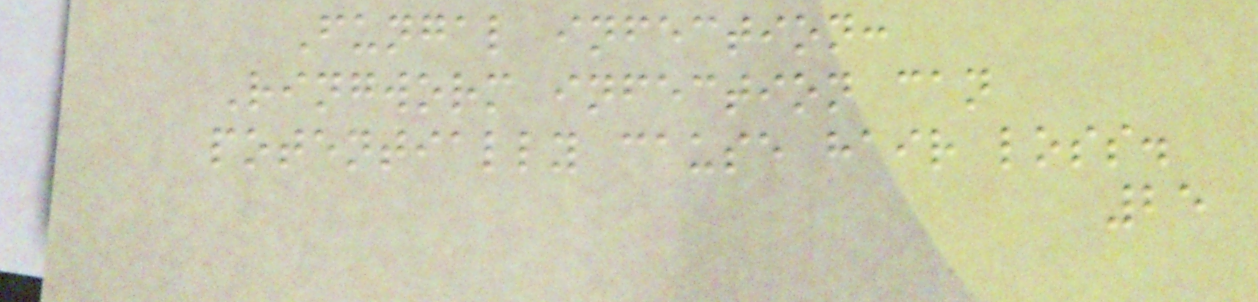Fungal infection:
Ringworm infection can
potentially cause hair loss.
25
